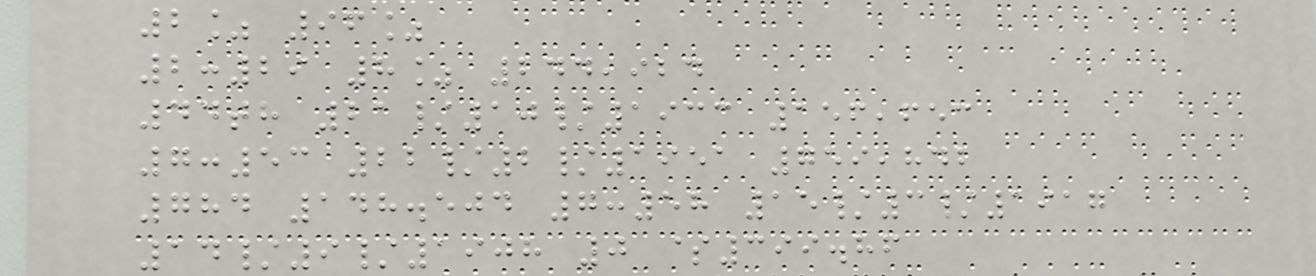2% 96%
2:29 8% 244,924
44th 21/10/1933 156,653
7:53 22/2/1951 759,842
784 148.504 7:58 15/3/1917
14/9/1908 0 $399.86
